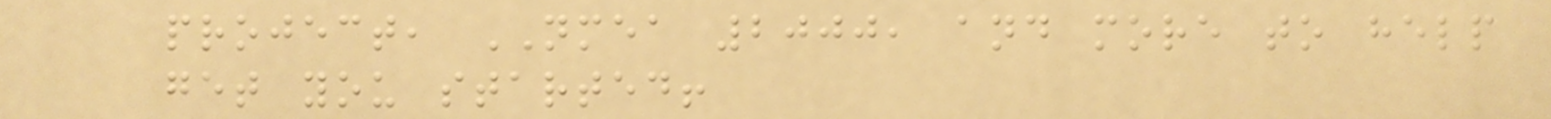project, NMEA 2000, and more to help
get you started!
